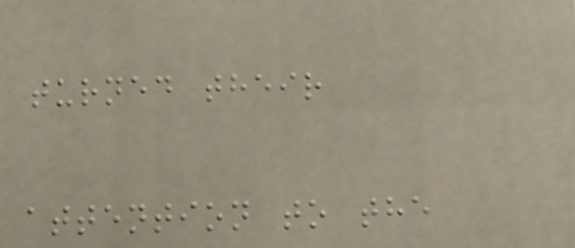turned their
attention to the
